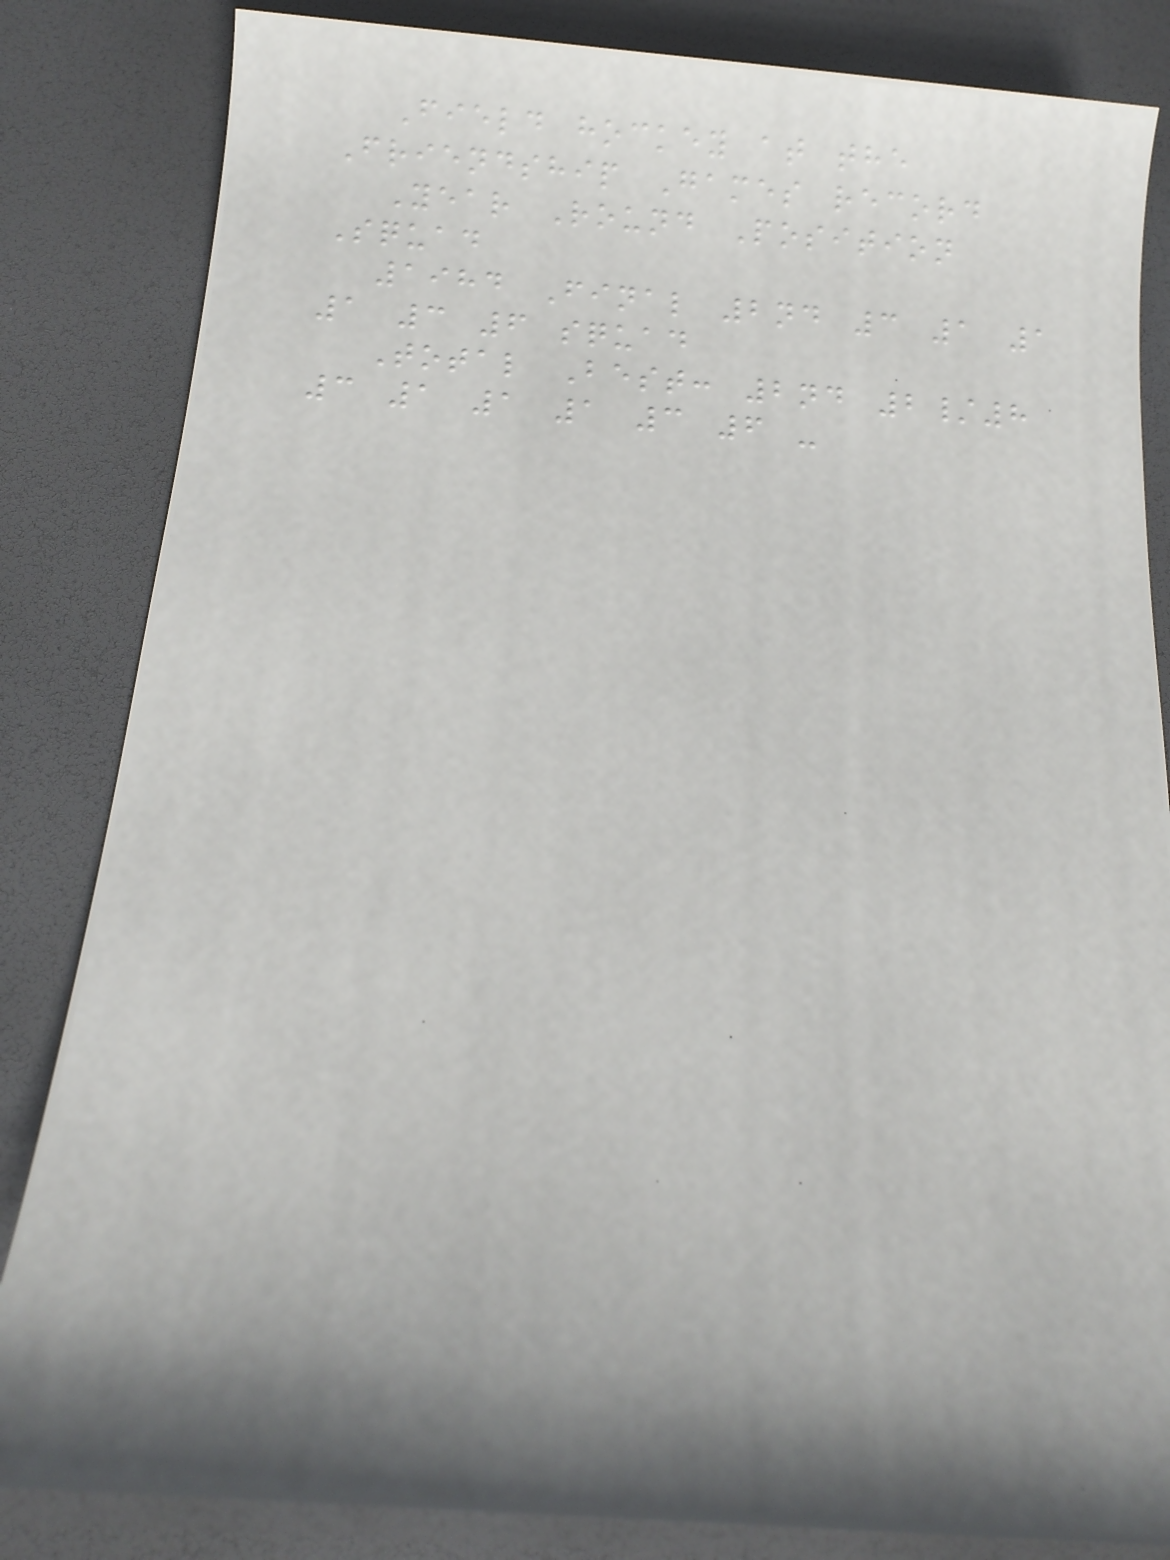Field hockey at the
Friendship Games record
Year Round Position
Squad
1984 Final 2nd 3 1 1
1 3 6 squad
Total Best: 2nd 2/8
3 1 1 1 3 6 -
